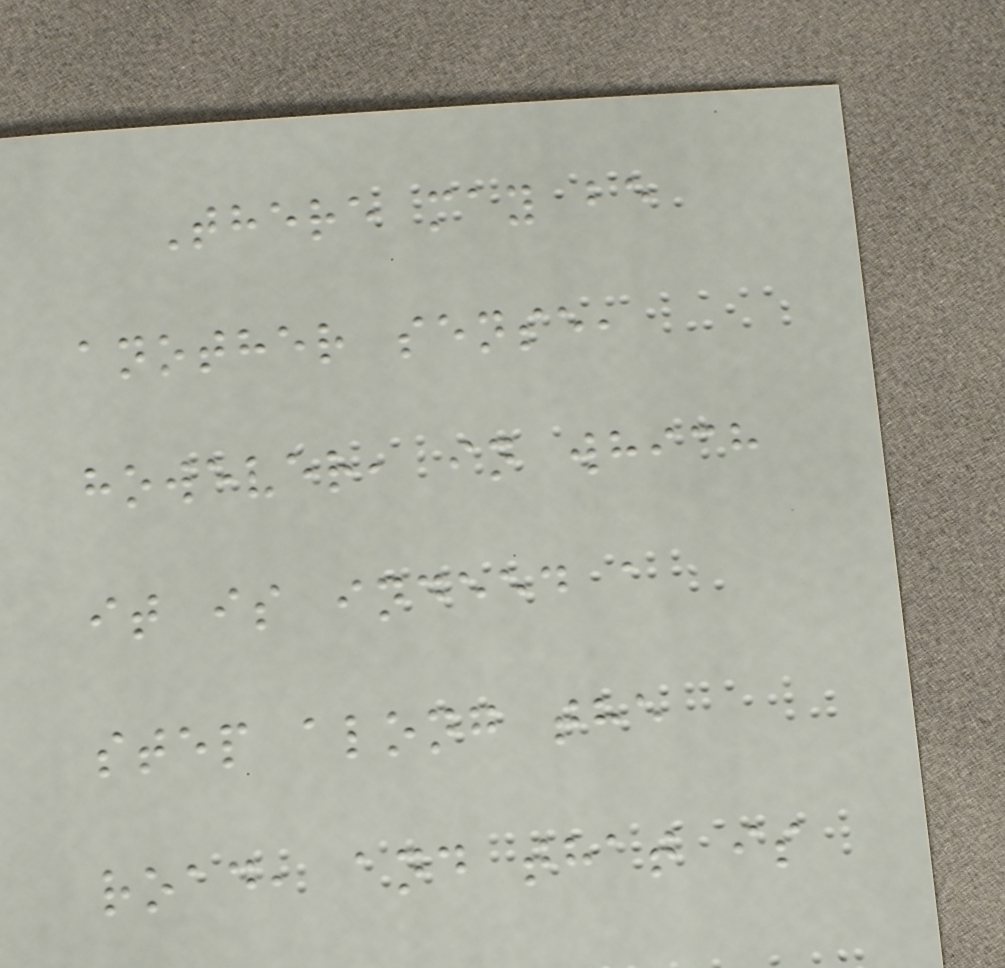There may be
another sense,
however, in which
it is indeed a
step along the
road, and that is
